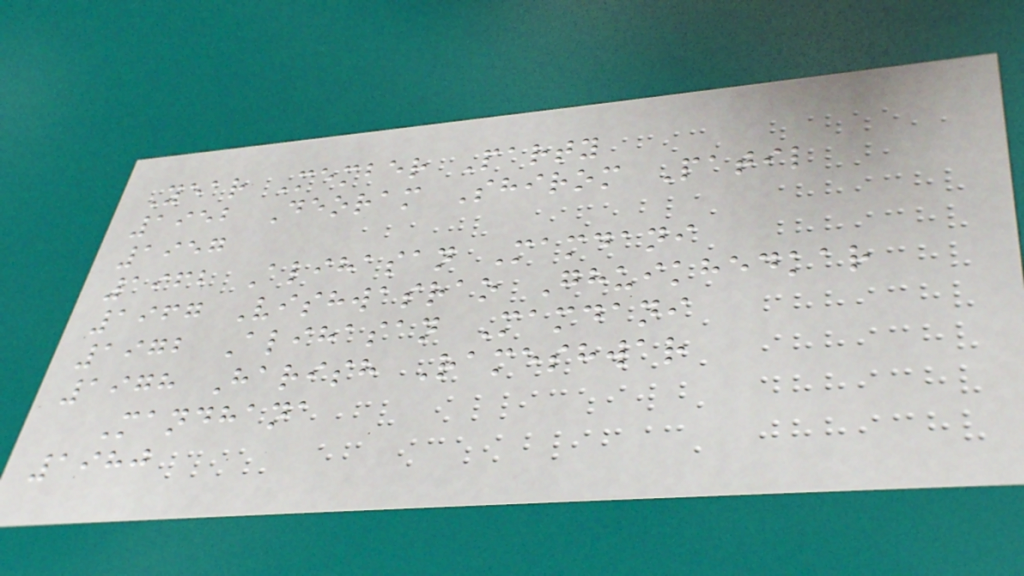Year Member Party
1952 Deoram Shirom Patil
1957
1962 Alihasan Mamdani
1967 Vishwasrao Ghuikhedkar
1972 Alihasan Mamdani
1978 Harish Rameshwar
Mandhana
1980
